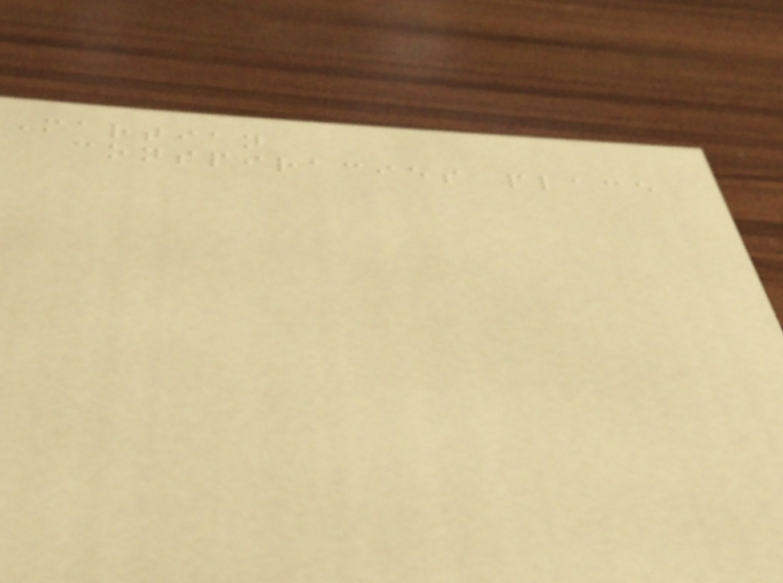Martian
conspiracies place
